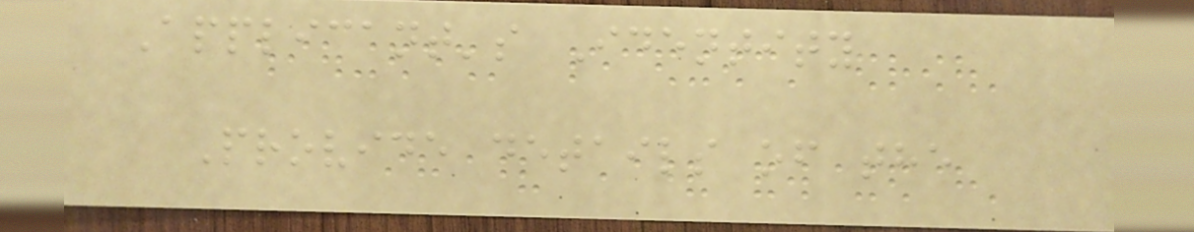Applicant's Identity
Provide details of the
